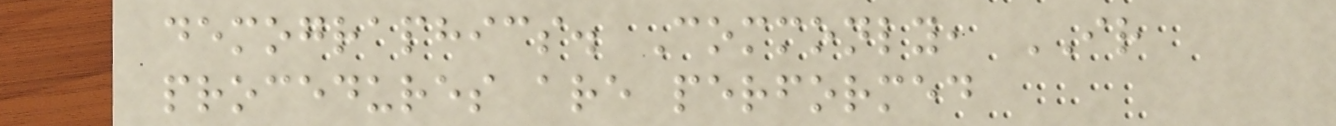demographics. Commonly, IR
procedures are performed
